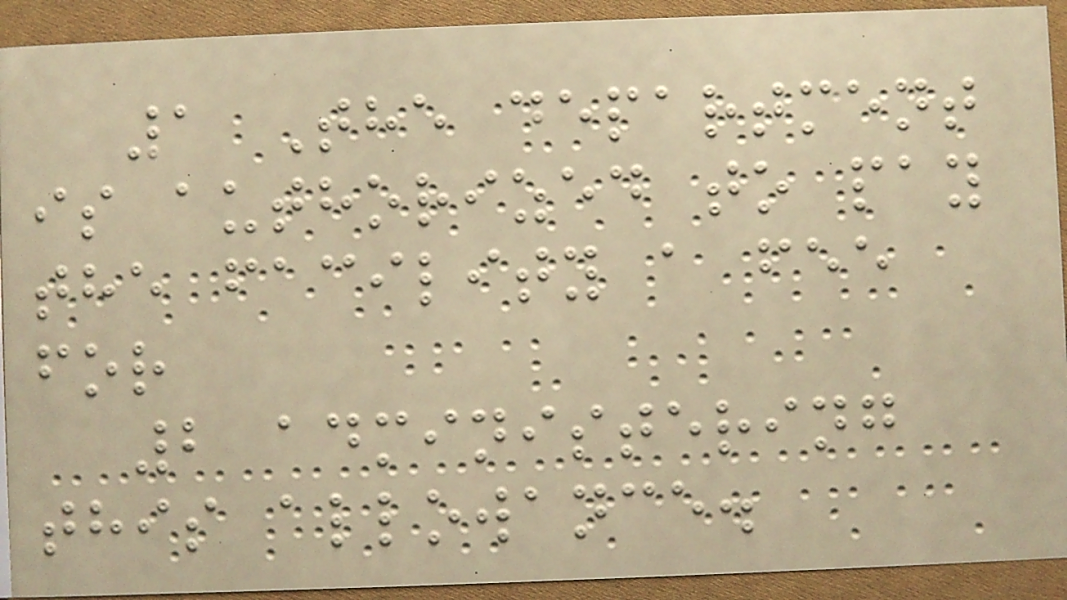1 The department
is authorized to pay
the facility a fee
for
2 administering
this allowance.
